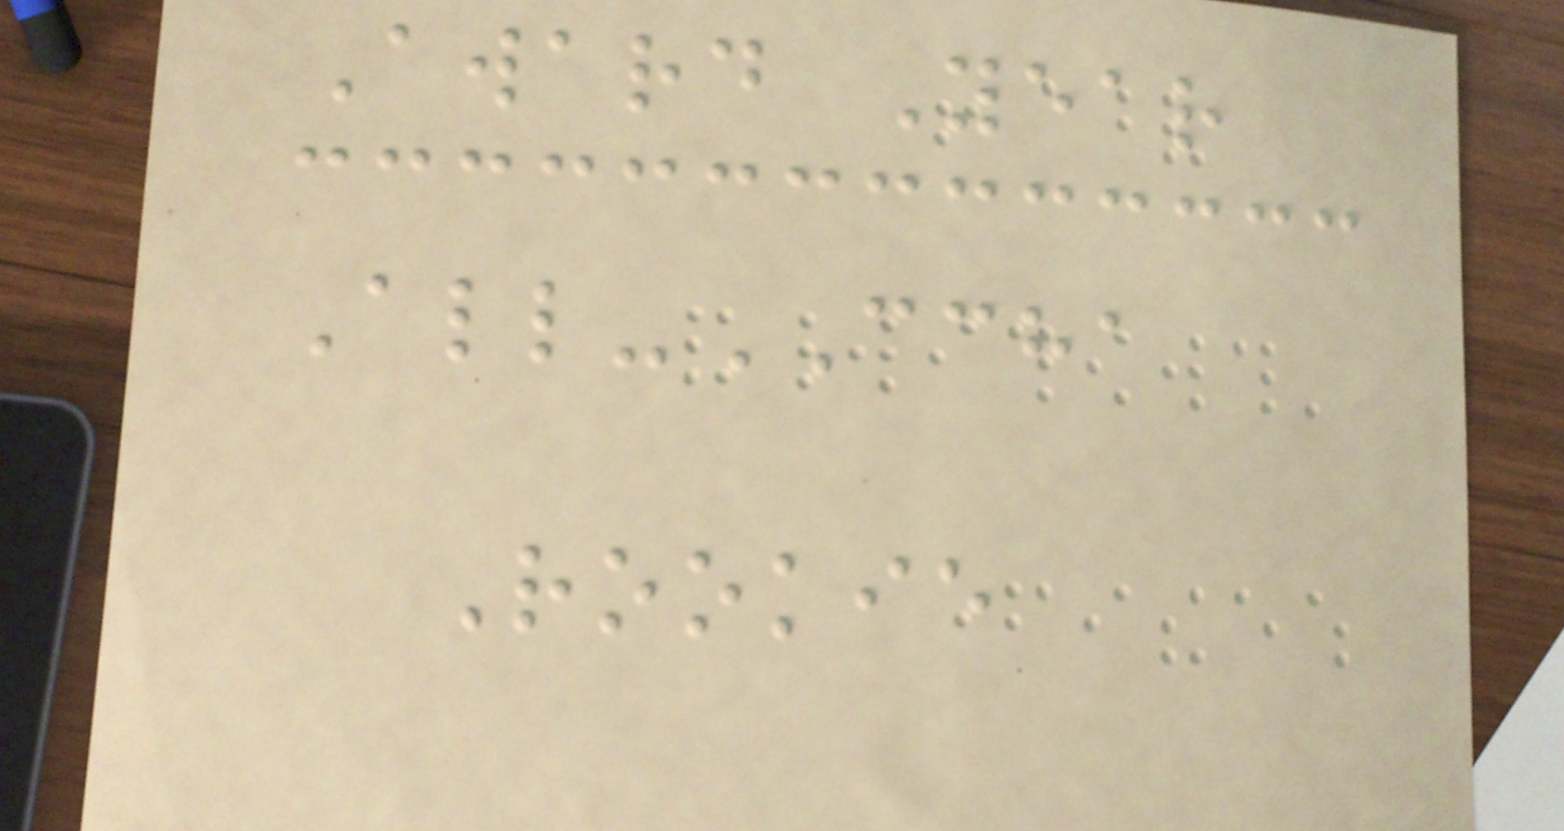Award Year
All-CCHA
Rookie
